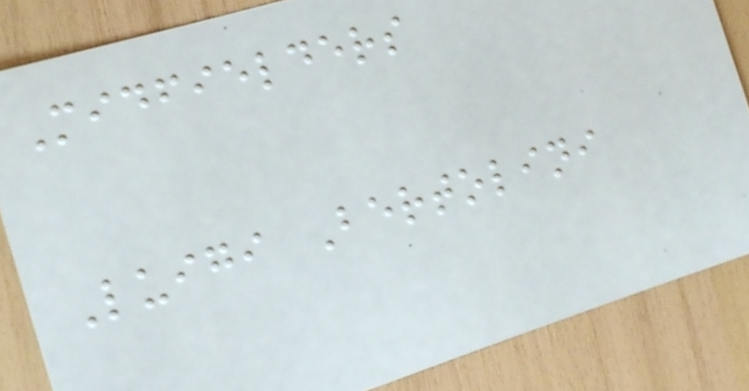Midfielders
Luigi Bertolini
